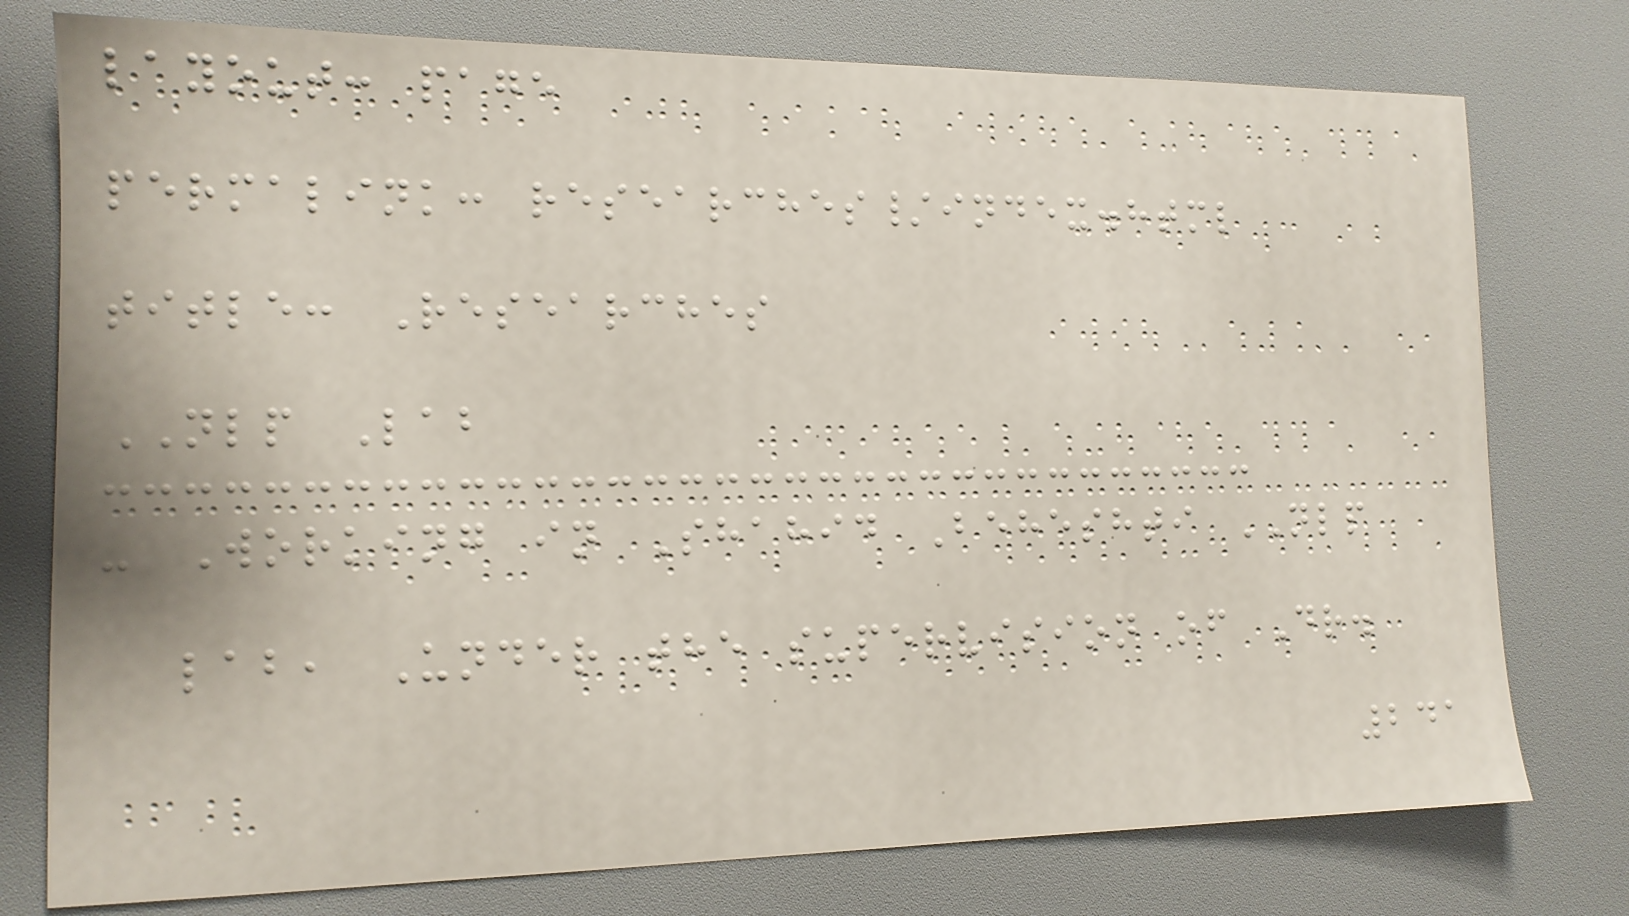layout: page
permalink: researches/index.html
title: Researches
NLP Lab
- Working in Shahid Beheshti NLP
lab, Under the supervision of Dr.
241
